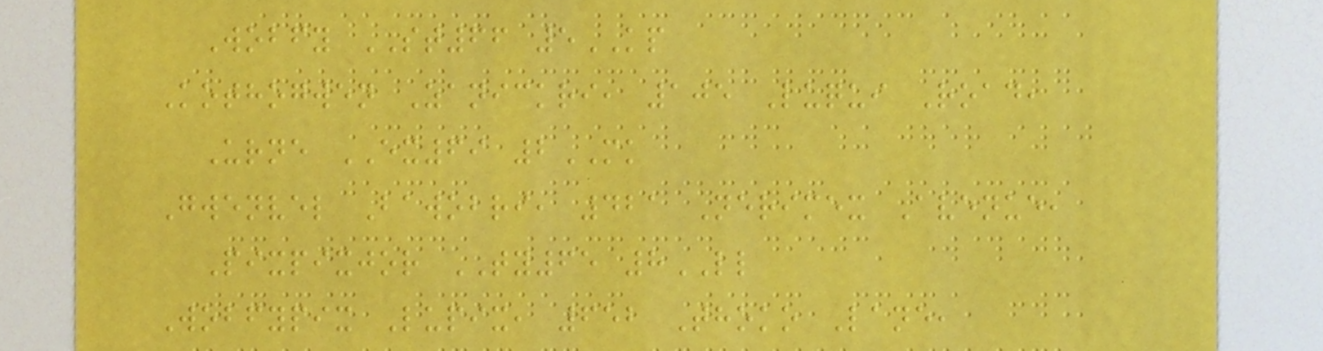Wobfy ST66 5KP
Kothogwen Zanickri, 105 Luqui Road,
Urne EX69 2MK
Gwenvel Bawobri, 421 Nerimex Avenue,
Pixpixjor TY65 8LL
Wobfypix Lupix, 652 Thoko Lane,
